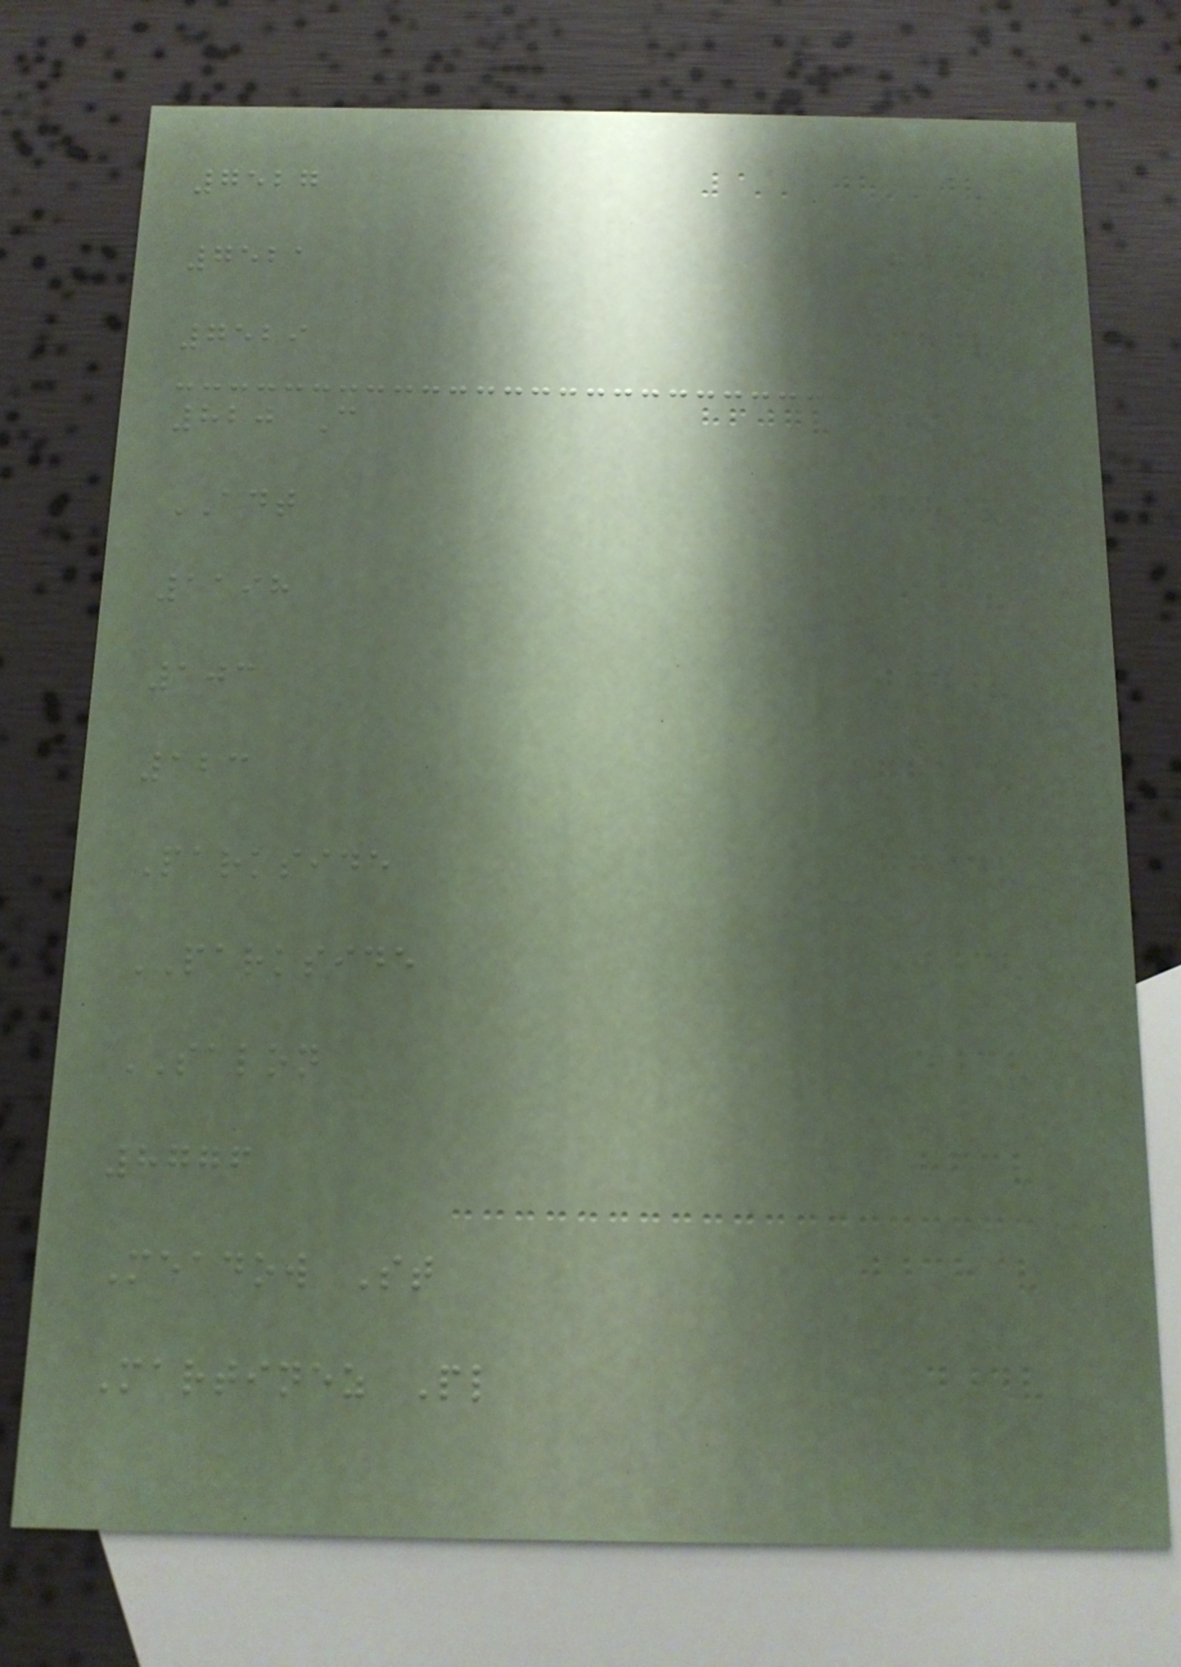7527
7521
7529
820 C
ADT
1198
103
123
Parkside
PARKSIDE
SALON
8776
Meadow St
Martinez Pl
